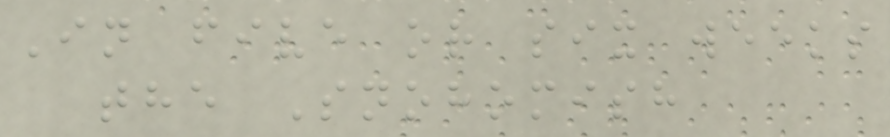In five or six weeks
the Snohomish
